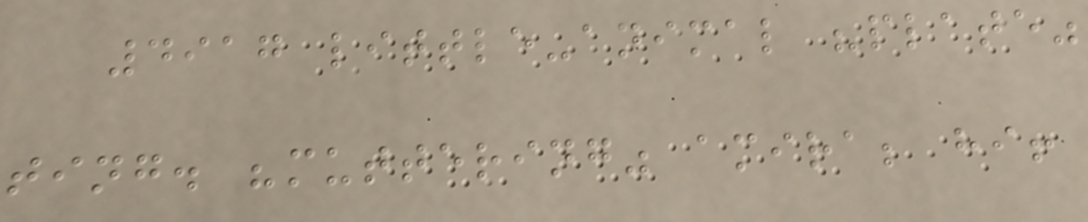4917 little-animal "plate"
ting. "muttering" amira; hi!
